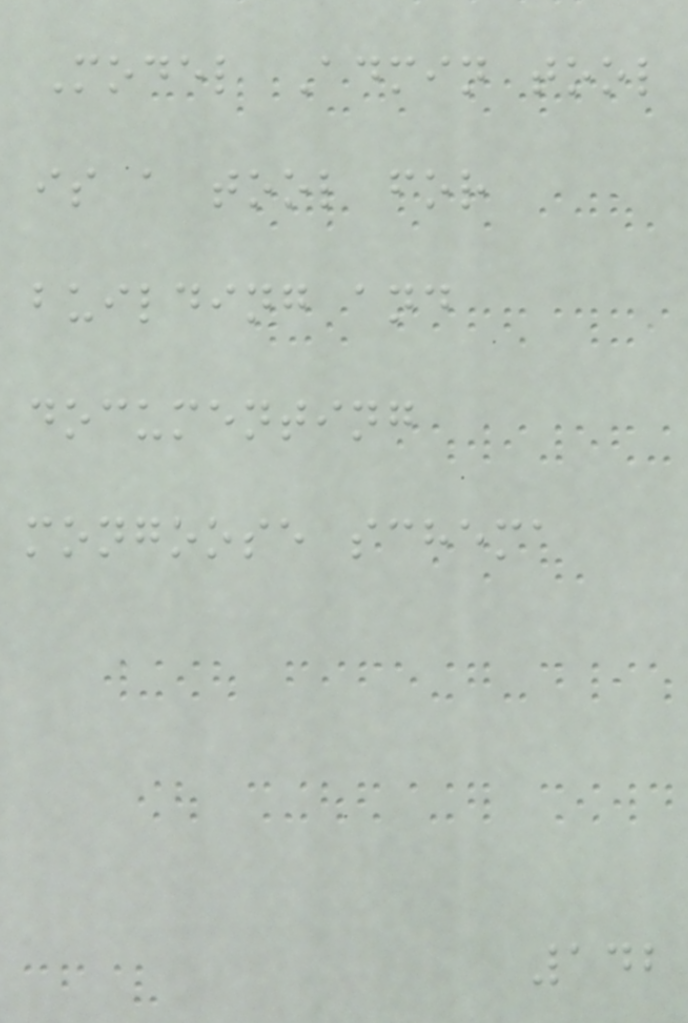Model Admin tool
is a tool for
building and
documenting
mongoose schema
142
